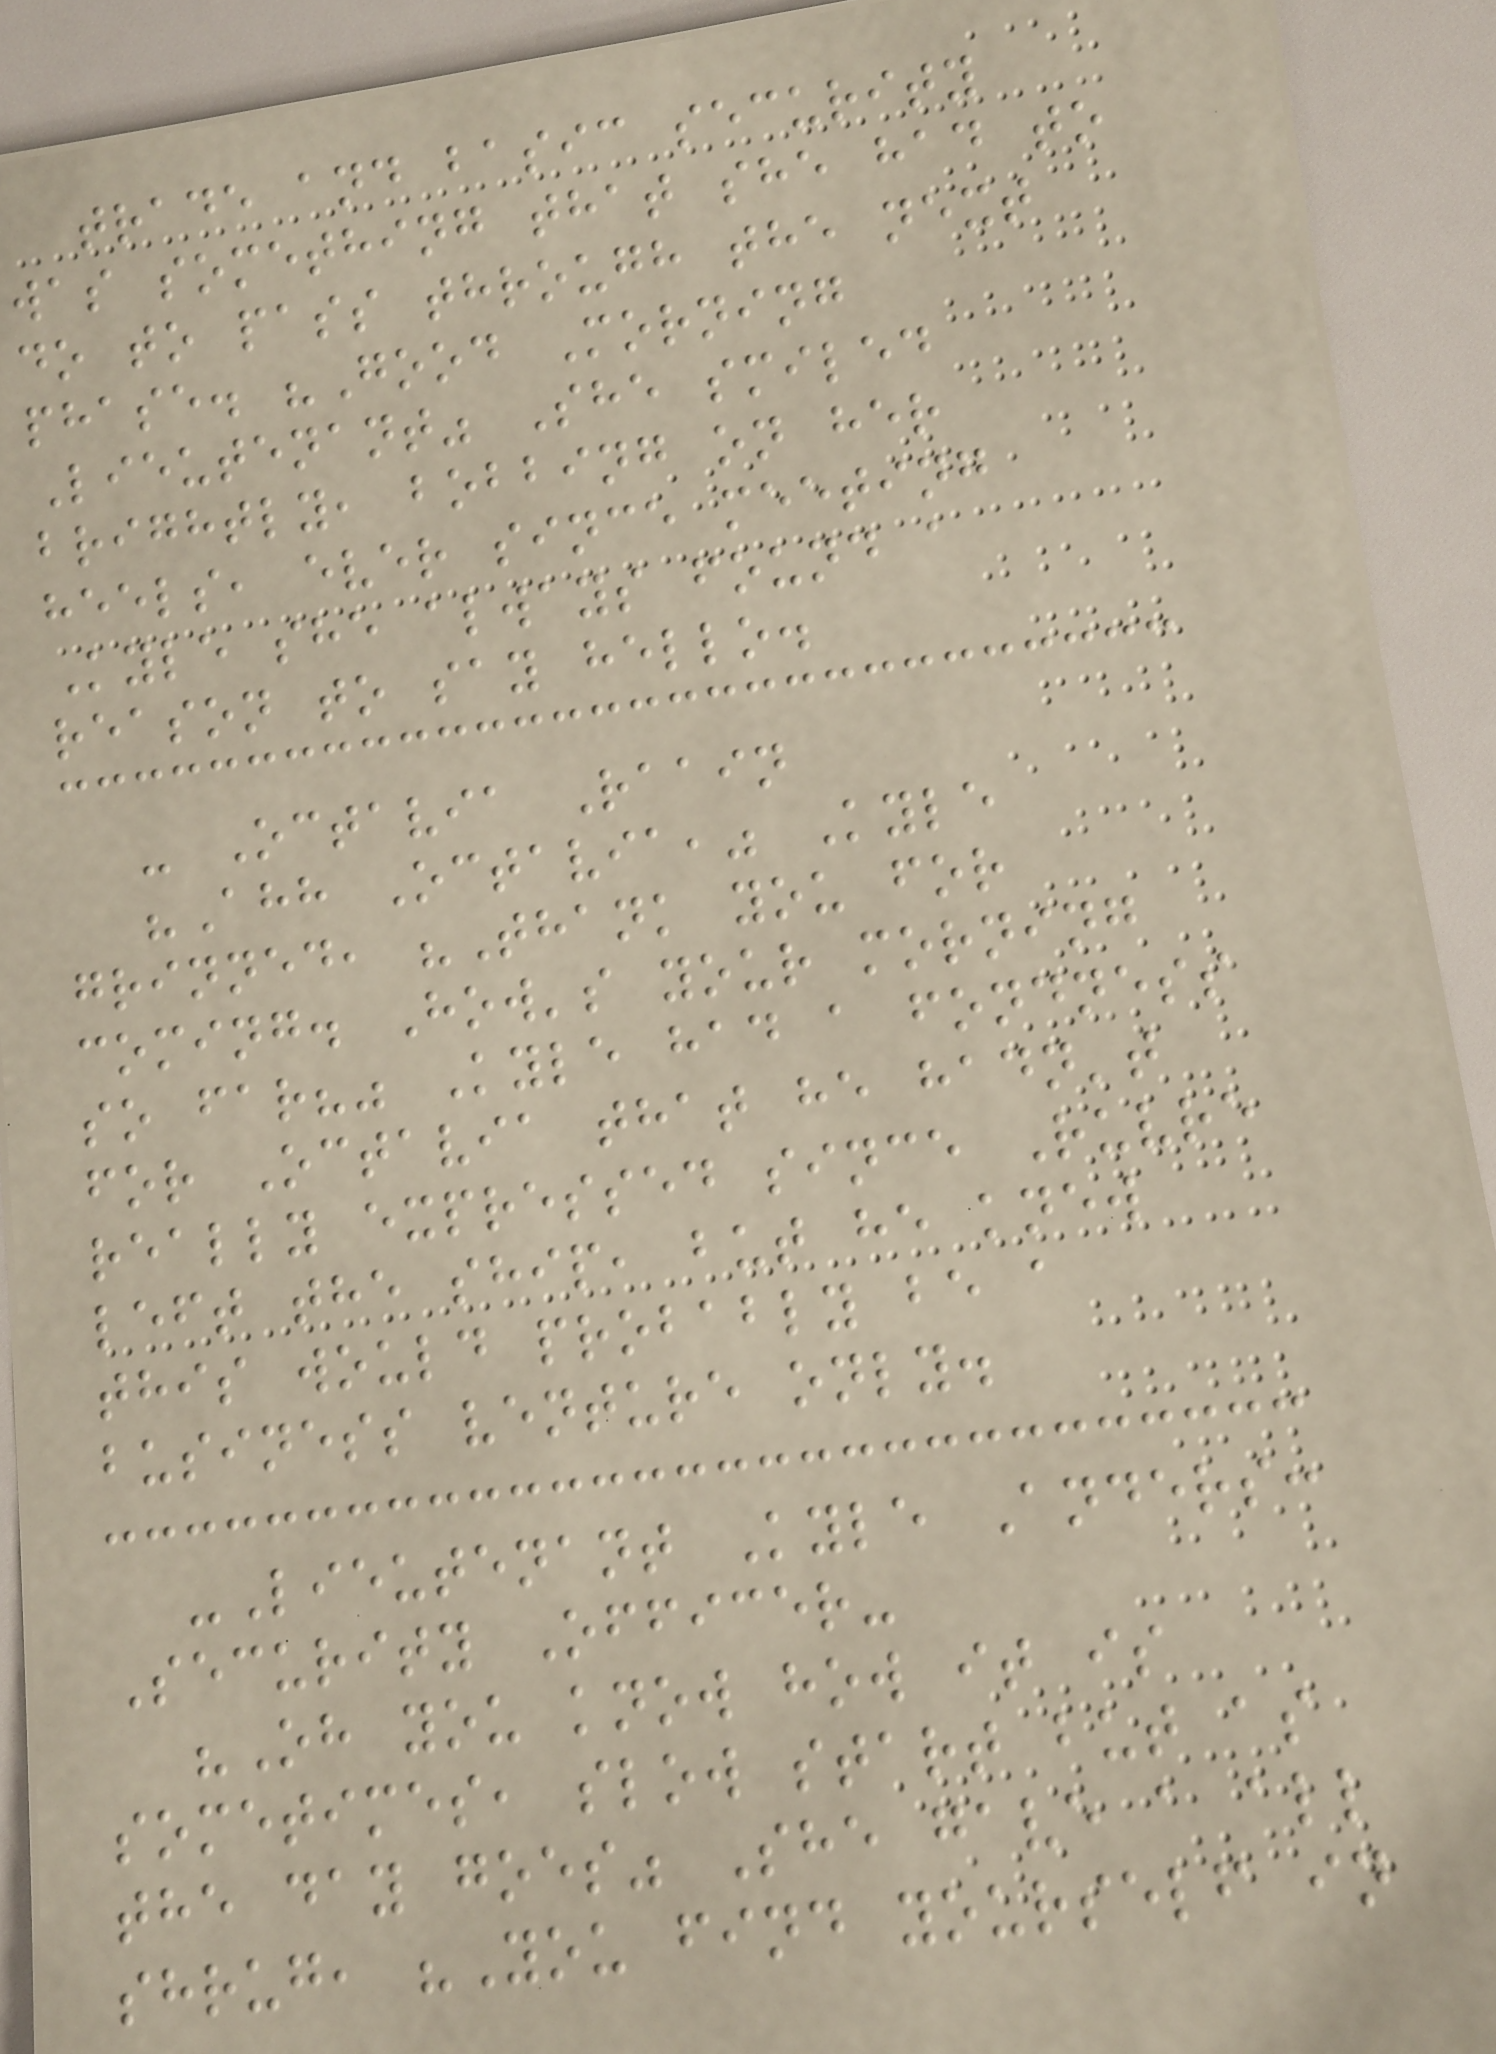trade and basic security
was something that she had to
do to pass through the next
phase. "Good Morning
Lieutenant" She smiled
brightly, bobbing on her
heels, ever since meeting
Kyle she always found a
reason to say hello.
- Octavia Raain
"Ahh Octavia," Kyle
grinned, "Thank you for
coming. How's your morning
so far?" Kyle had a fondness
for Octavia that he hadn't
really expressed since Ruvre
left the ship, but he knew
this would probably be a
business venture only.
-Lieutenant Kyle Anders:
Security Officer-
"Oh you know how it is
sometimes, slow start but as
the day goes" She gave a all
shrug, "You find yourself in
